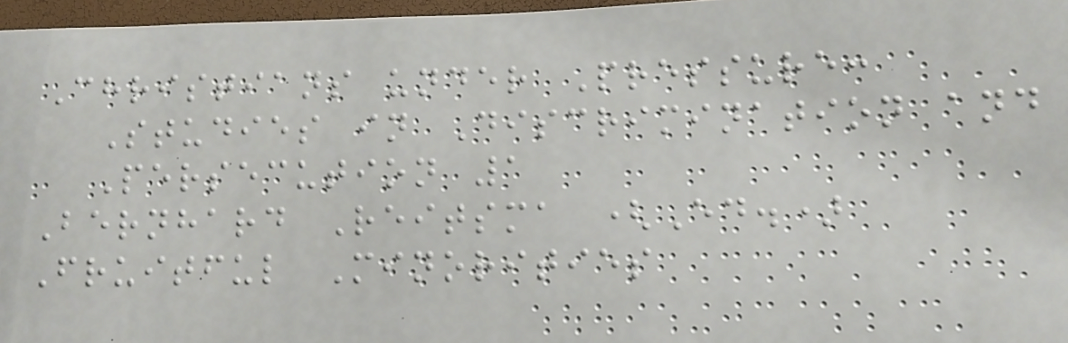Christians under Pressure:
Studies in Discrimination and
Persecution 1
Bernhard Reitsma (Ed.)
Fruitful Minorities
